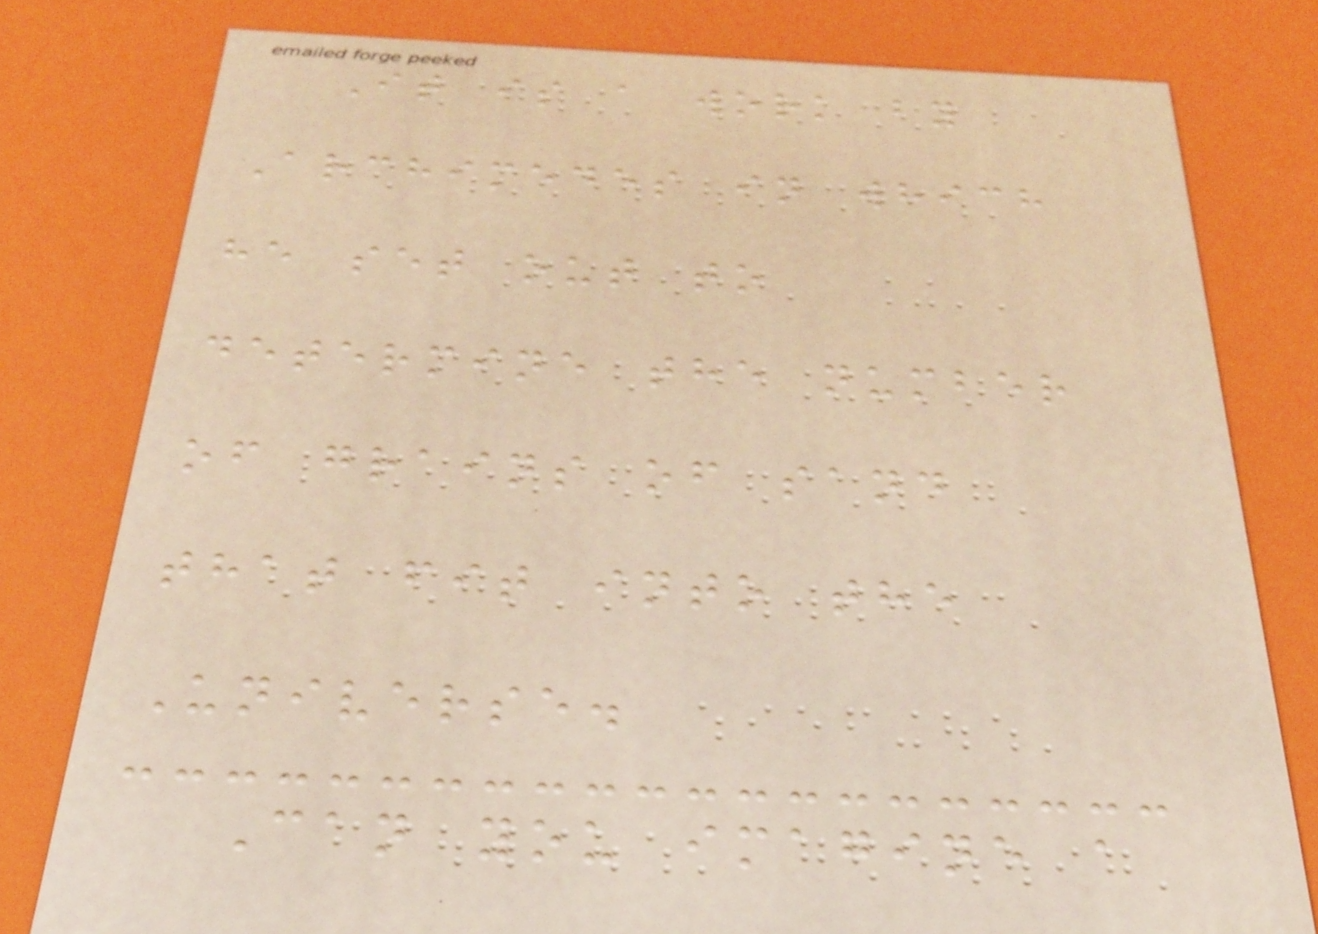It is a work by
Archimedes in which
he set out to
determine the number
of grains of sand
that fit into the
Universe.
Can you imagine a
